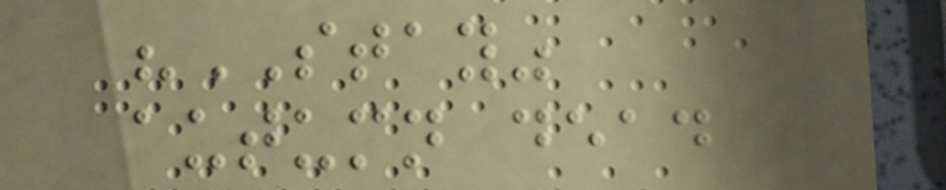"STAY"
autumn dead
